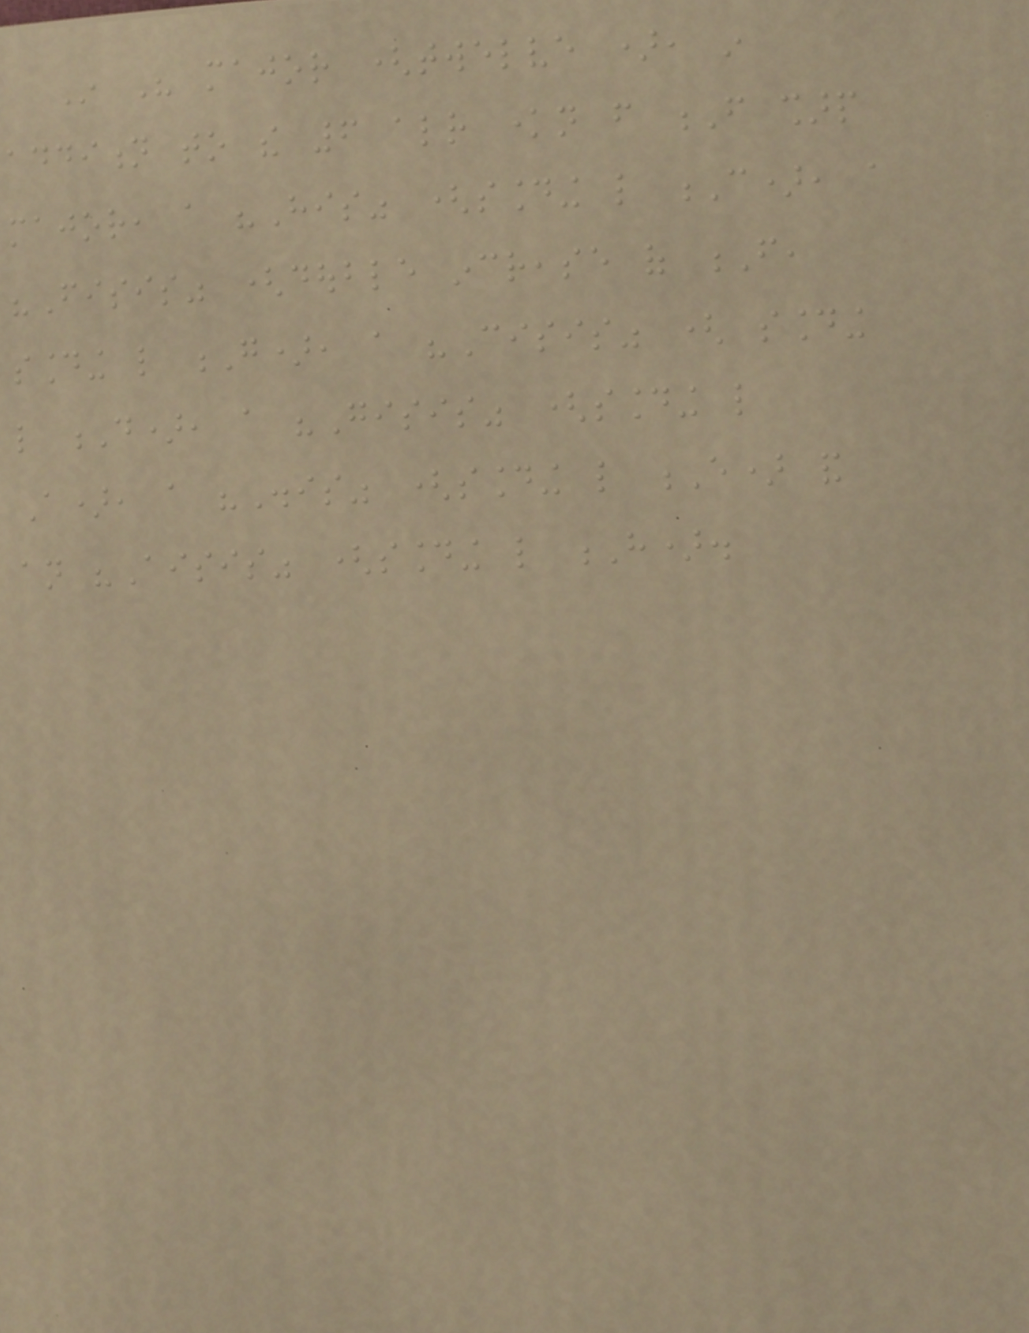In His major (twelve ), in
addition to the 6 already known from F sharp
major, a "His" (sounding like C), a
"Fisis" (double increase of F,
sounding like G), a "Cisis" ( sounding
like D), a "Gisis" (sounding like
A), a "Disis" (sounding like E) and
an "Aisis" (sounding like H).
